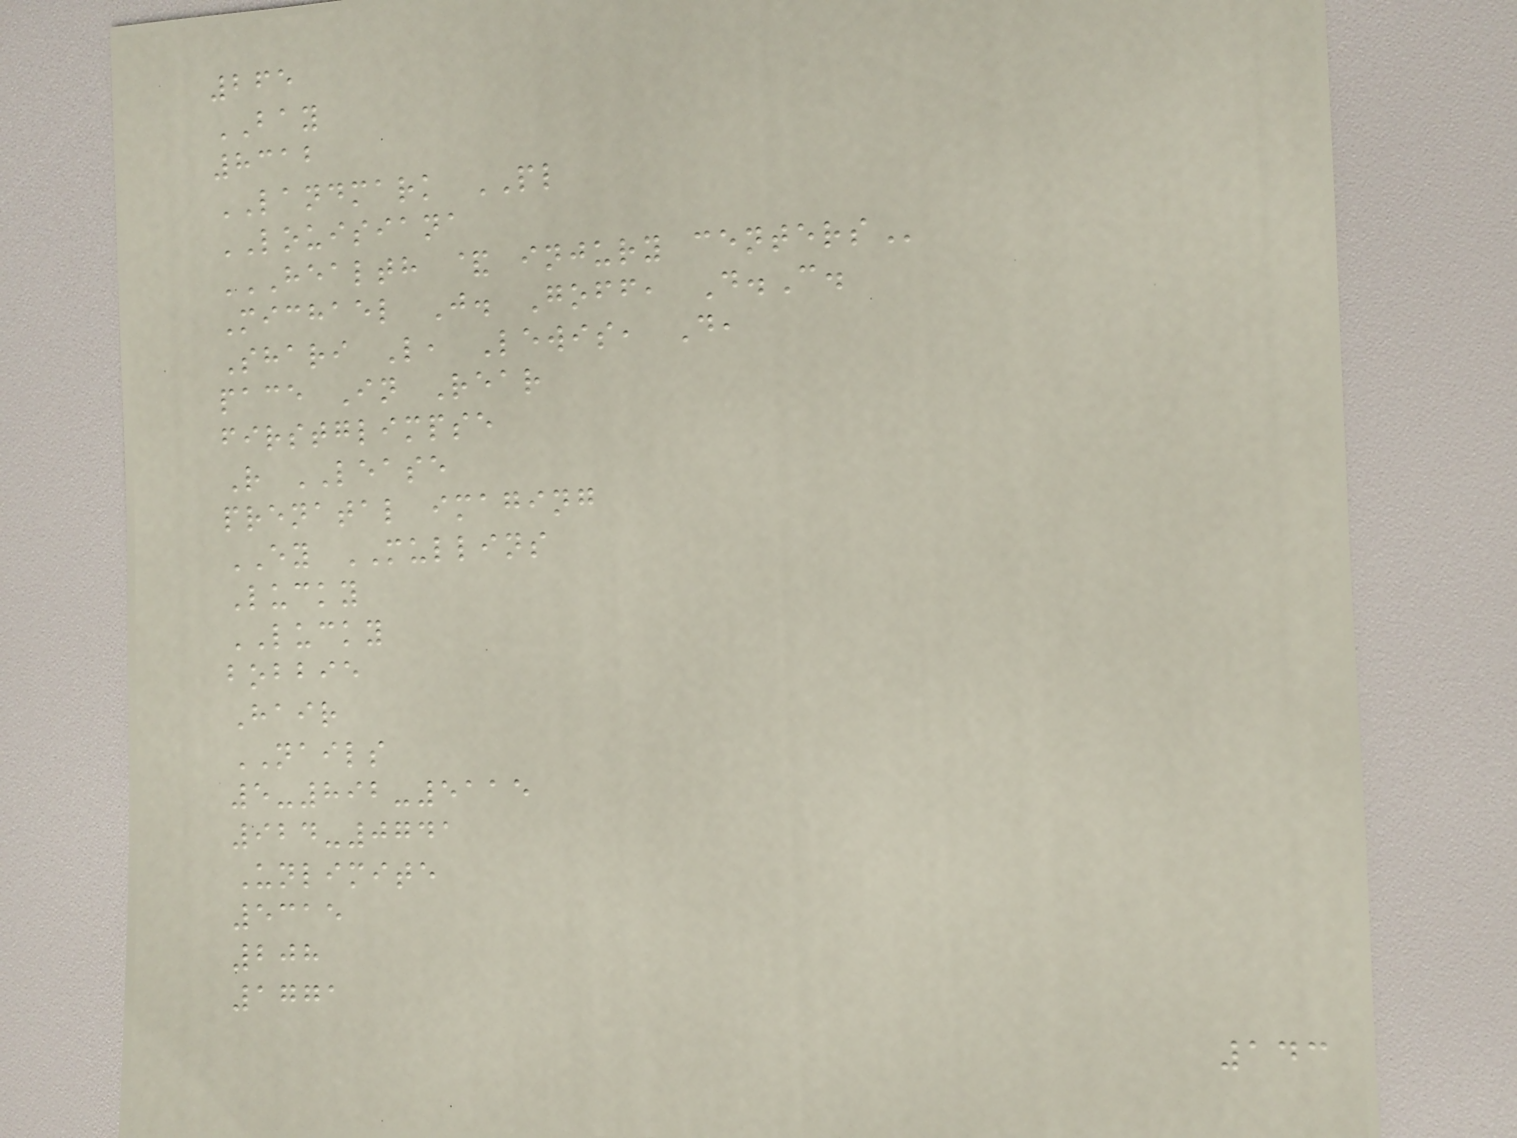265
BAY
8312
LANDMARK PL
LOUISIANA
HEALTH & INJURY CENTERS
Michael J. Goff, D.C.
Shari L, Lewis, D,
pace In Rear
firstglimpse
R LEASE
prenatal imaging
EY MULLINS
Lucky
LUCKY
bobbie
Hair
NAILS
5-892-5115
924-0741
Unlimite
5315
208
1771
143
